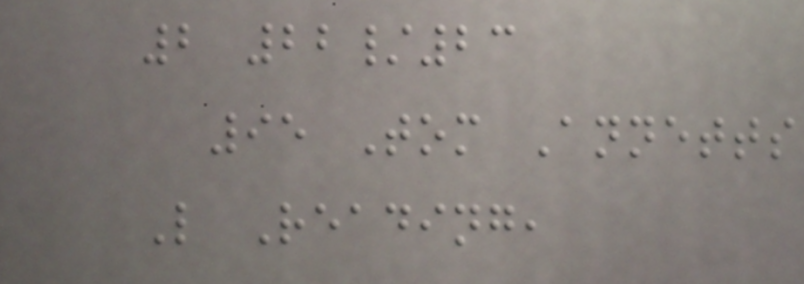2 22/23
95 Tom Annetts
L Reading,
